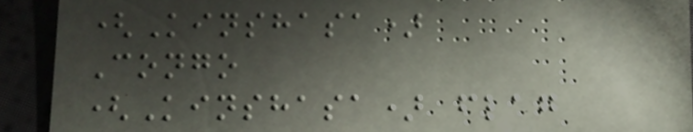(Kinshasa)
Congo
(Kinshasa) flag
